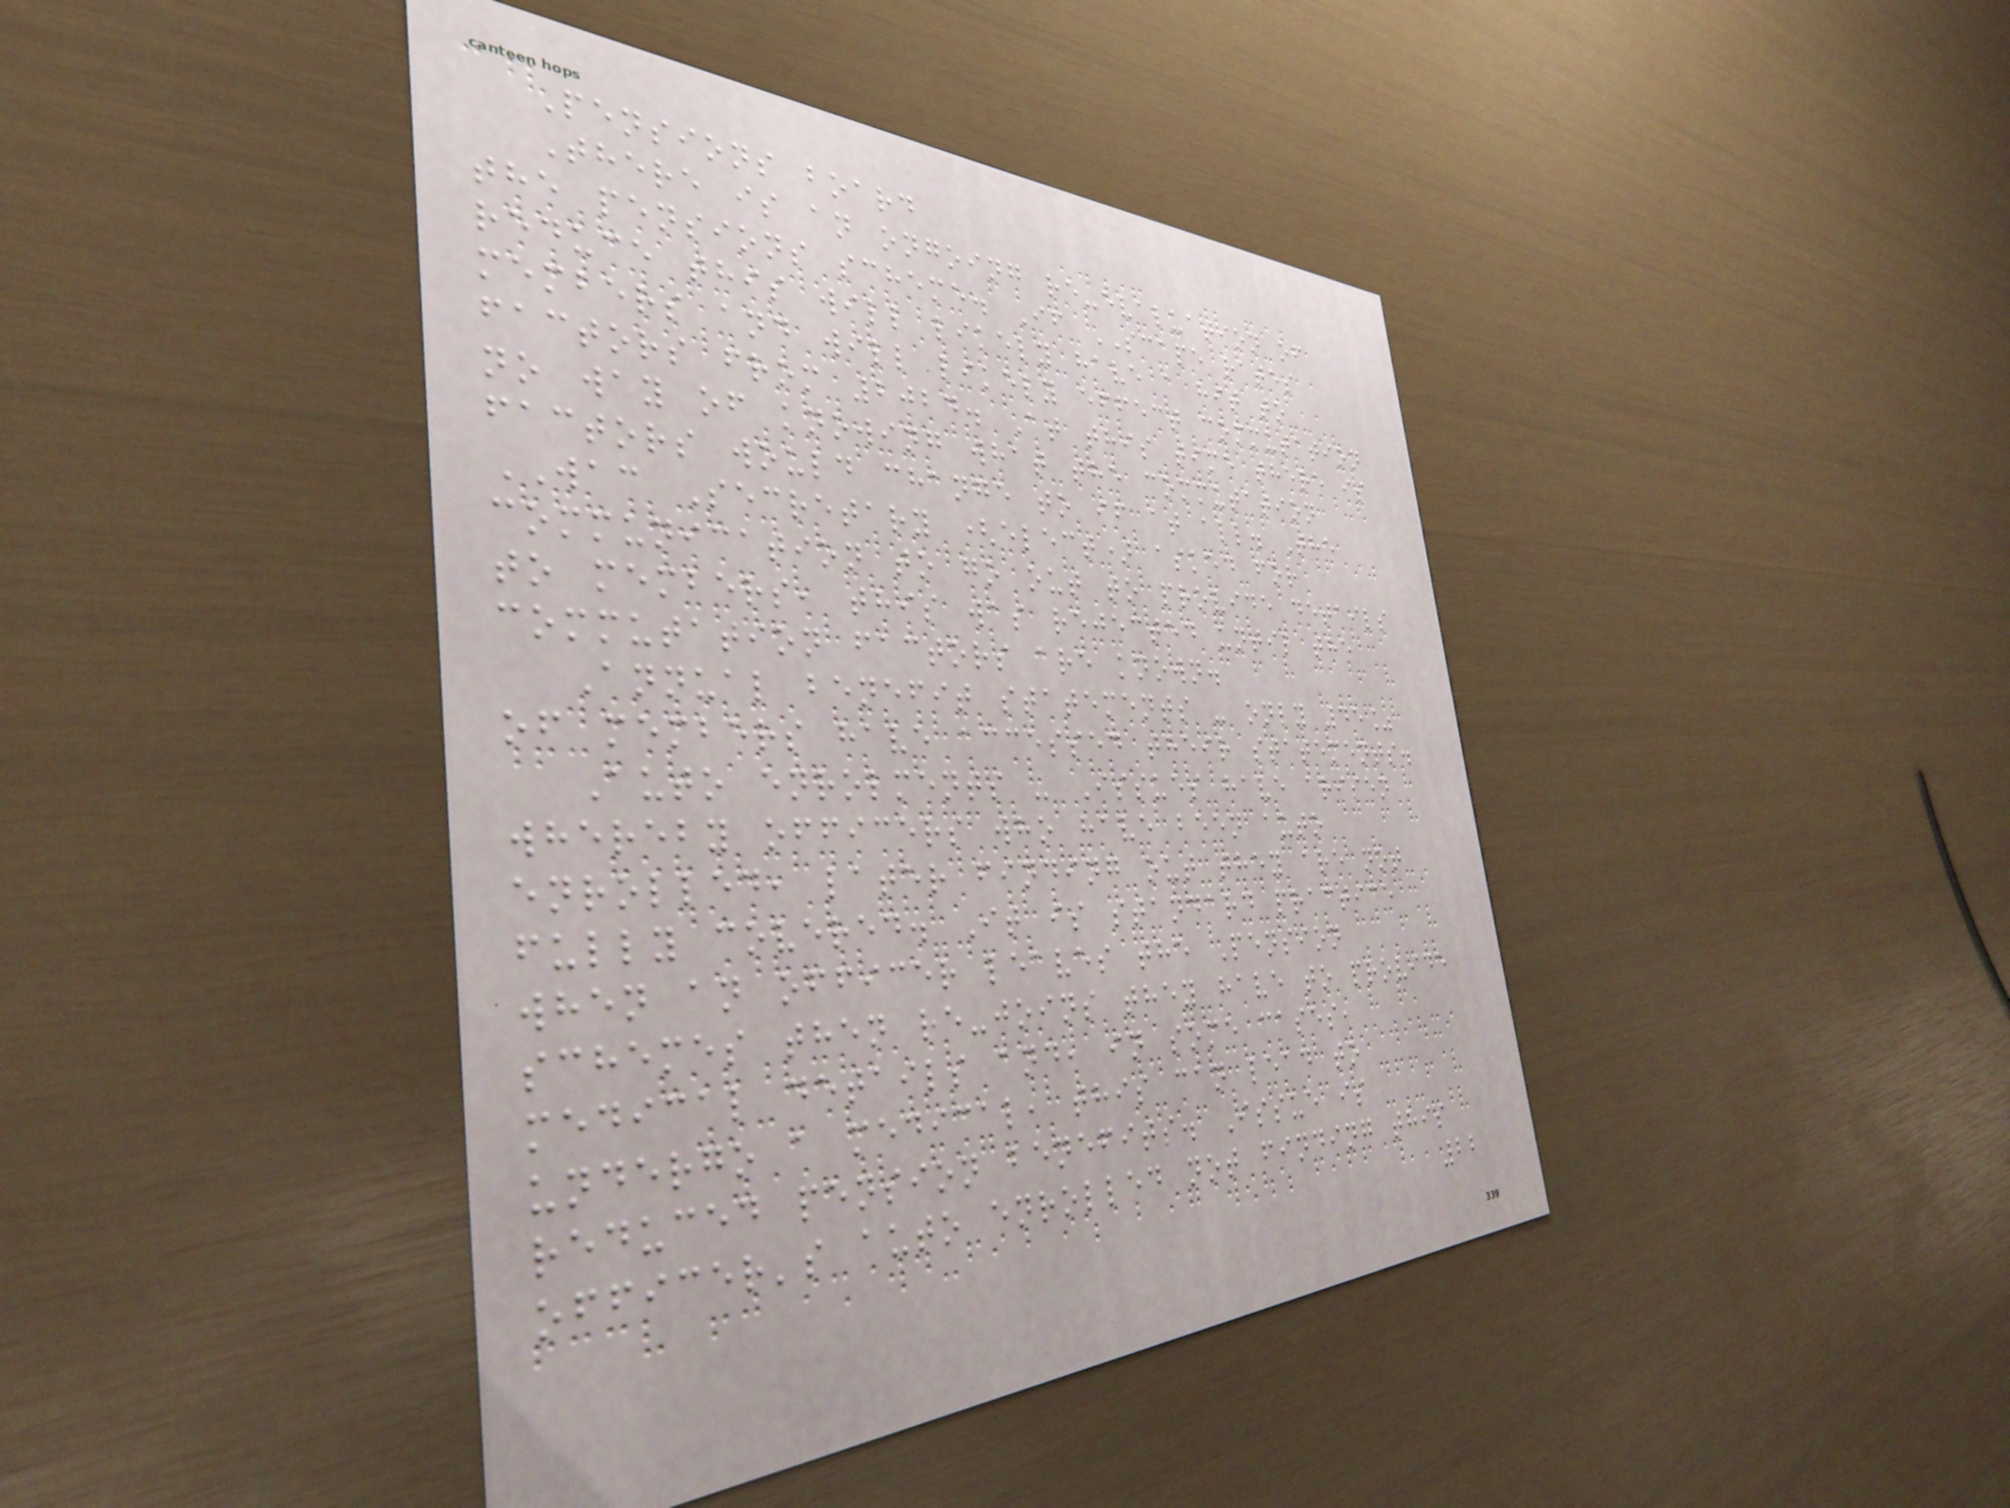Pensions board
There is an ongoing re-evaluation of
the pensions scheme. If SCAPE rates
reduce this will likely have a hit to
members and will likely effect commutation
factors from 2024. At this time there is
no way of knowing what the commutation
factors would change to if at all. The
WAC Secretary (elect) asked for
communication to go out to provide details
to members, this was rejected until the
commutation factors are known.
Annual benefit statements - only 45%
of members have accessed their statements.
Auto enrolments - Issues have arisen
whereby officers who have been auto
enrolled, later finding out they are not
fully covered. It is standard practice
when an officer leaves the Pension
schemes then re-joins they have to provide
medical details and, in some cases,
undergo a medical, this can lead to
reduced pension benefits. Issue is
officer's auto enrolled not finding this
22
